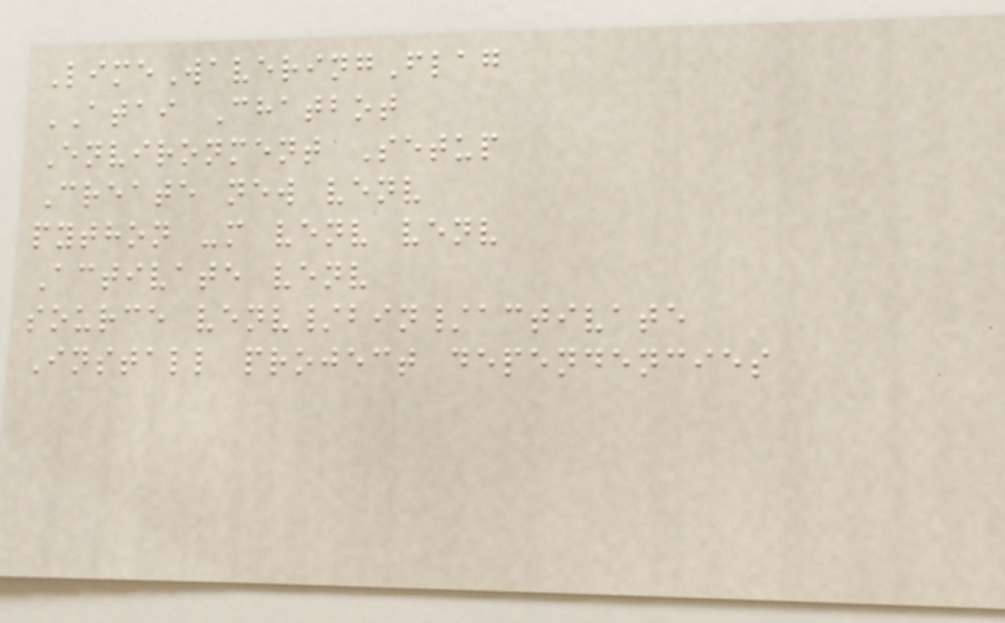LimeWaveringFlag
ATAI Chatbot
Environment Setup
Create new venv
python -m venv venv
Activate venv
source venv/bin/activate
Install project dependencies
